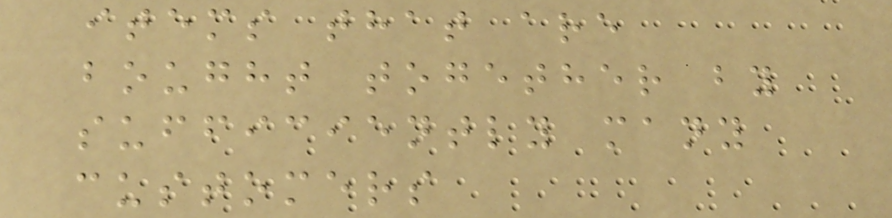items that are
bought together by
sufficiently many
customers
